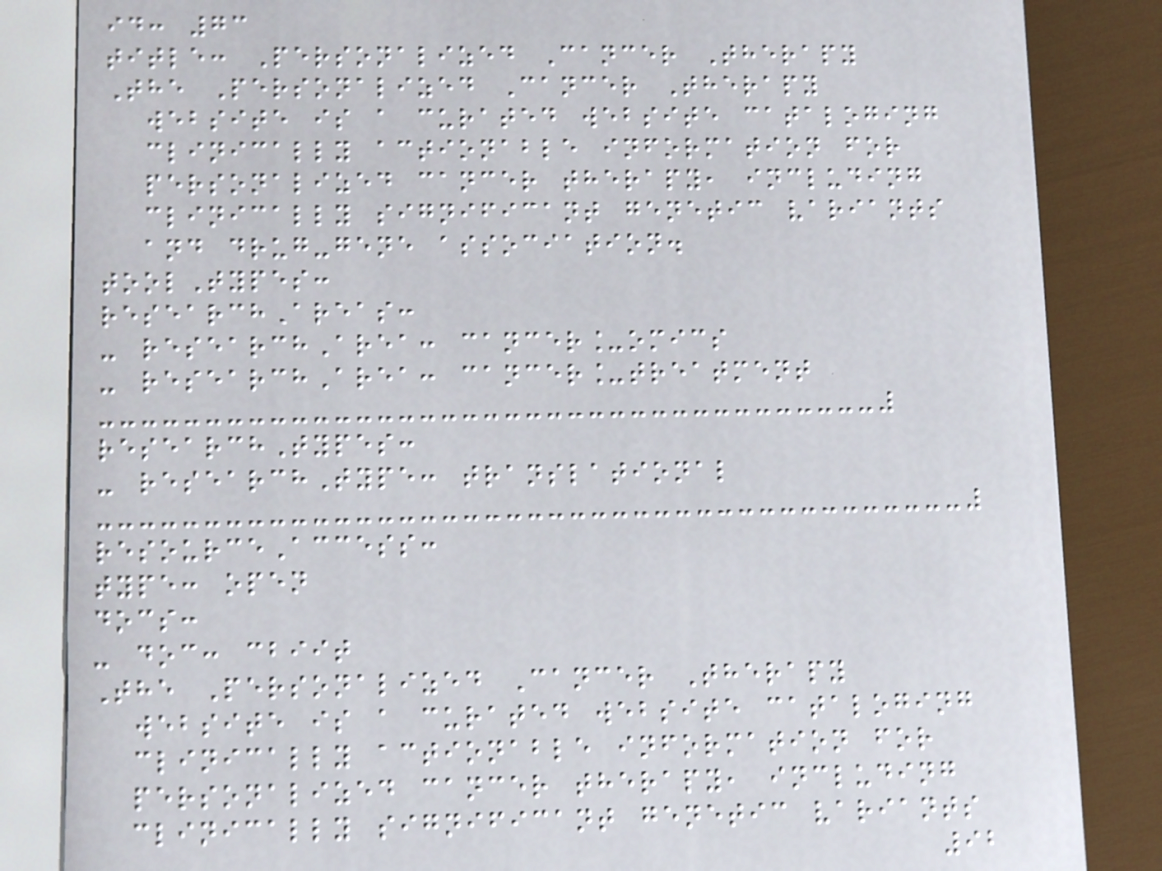id: 73
title: Personalized Cancer Therapy
The Personalized Cancer Therapy
website is a curated website cataloging
clinically actionable information for
personalized cancer therapy, including
clinically significant genetic variants
and drug-gene association.
toolTypes:
researchAreas:
- researchArea: cancer_omics
- researchArea: cancer_treatment
researchTypes:
- researchType: translational
resourceAccess:
type: open
docs:
- doc: cbiit
The Personalized Cancer Therapy
website is a curated website cataloging
clinically actionable information for
personalized cancer therapy, including
clinically significant genetic variants
92
